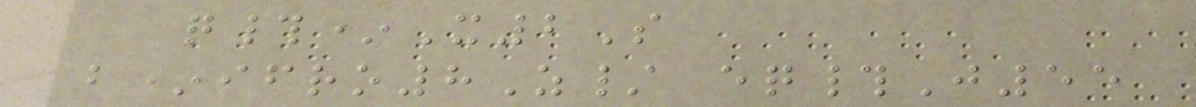q#*X2S
b*ifro8Z/ eq#J55
